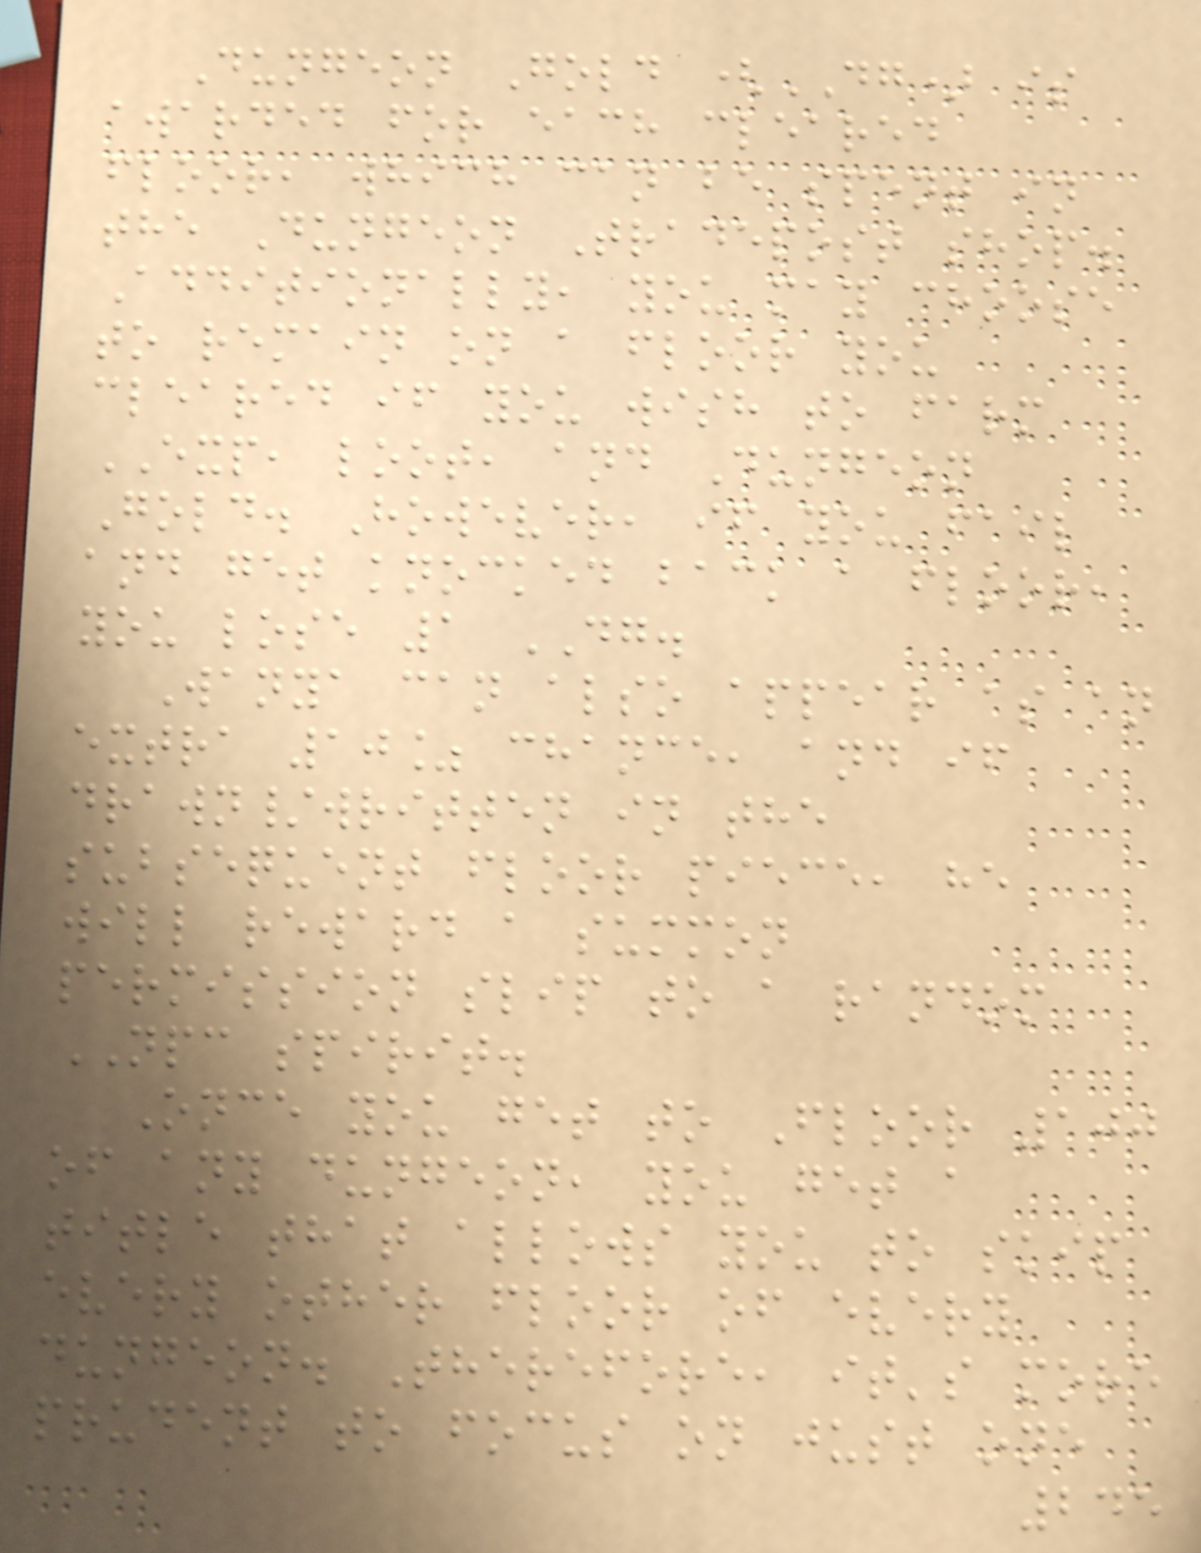Dungeon Gold (DG) is
awarded for each cleared
floor, which can be spent in
the Dungeon Tradepost shop.
Additionally, you may choose
to remain on a floor you
cleared if you wish to farm
EXP, loot, and Dungeon
Gold. However, if you fail
and get knocked back a floor,
you lose 1 DG.
Wanya can also appear as an
extra 10% chance, and if
drawn/written in the
subsequent floor piece, he
will reward a summon
permission slip to a random
NPC spirit.
Once you get to Floor 100
of any dungeon, you get a
title that allows you to skip
every other floor of every
dungeon. Therefore, it's more
prudent to focus on just one
245
